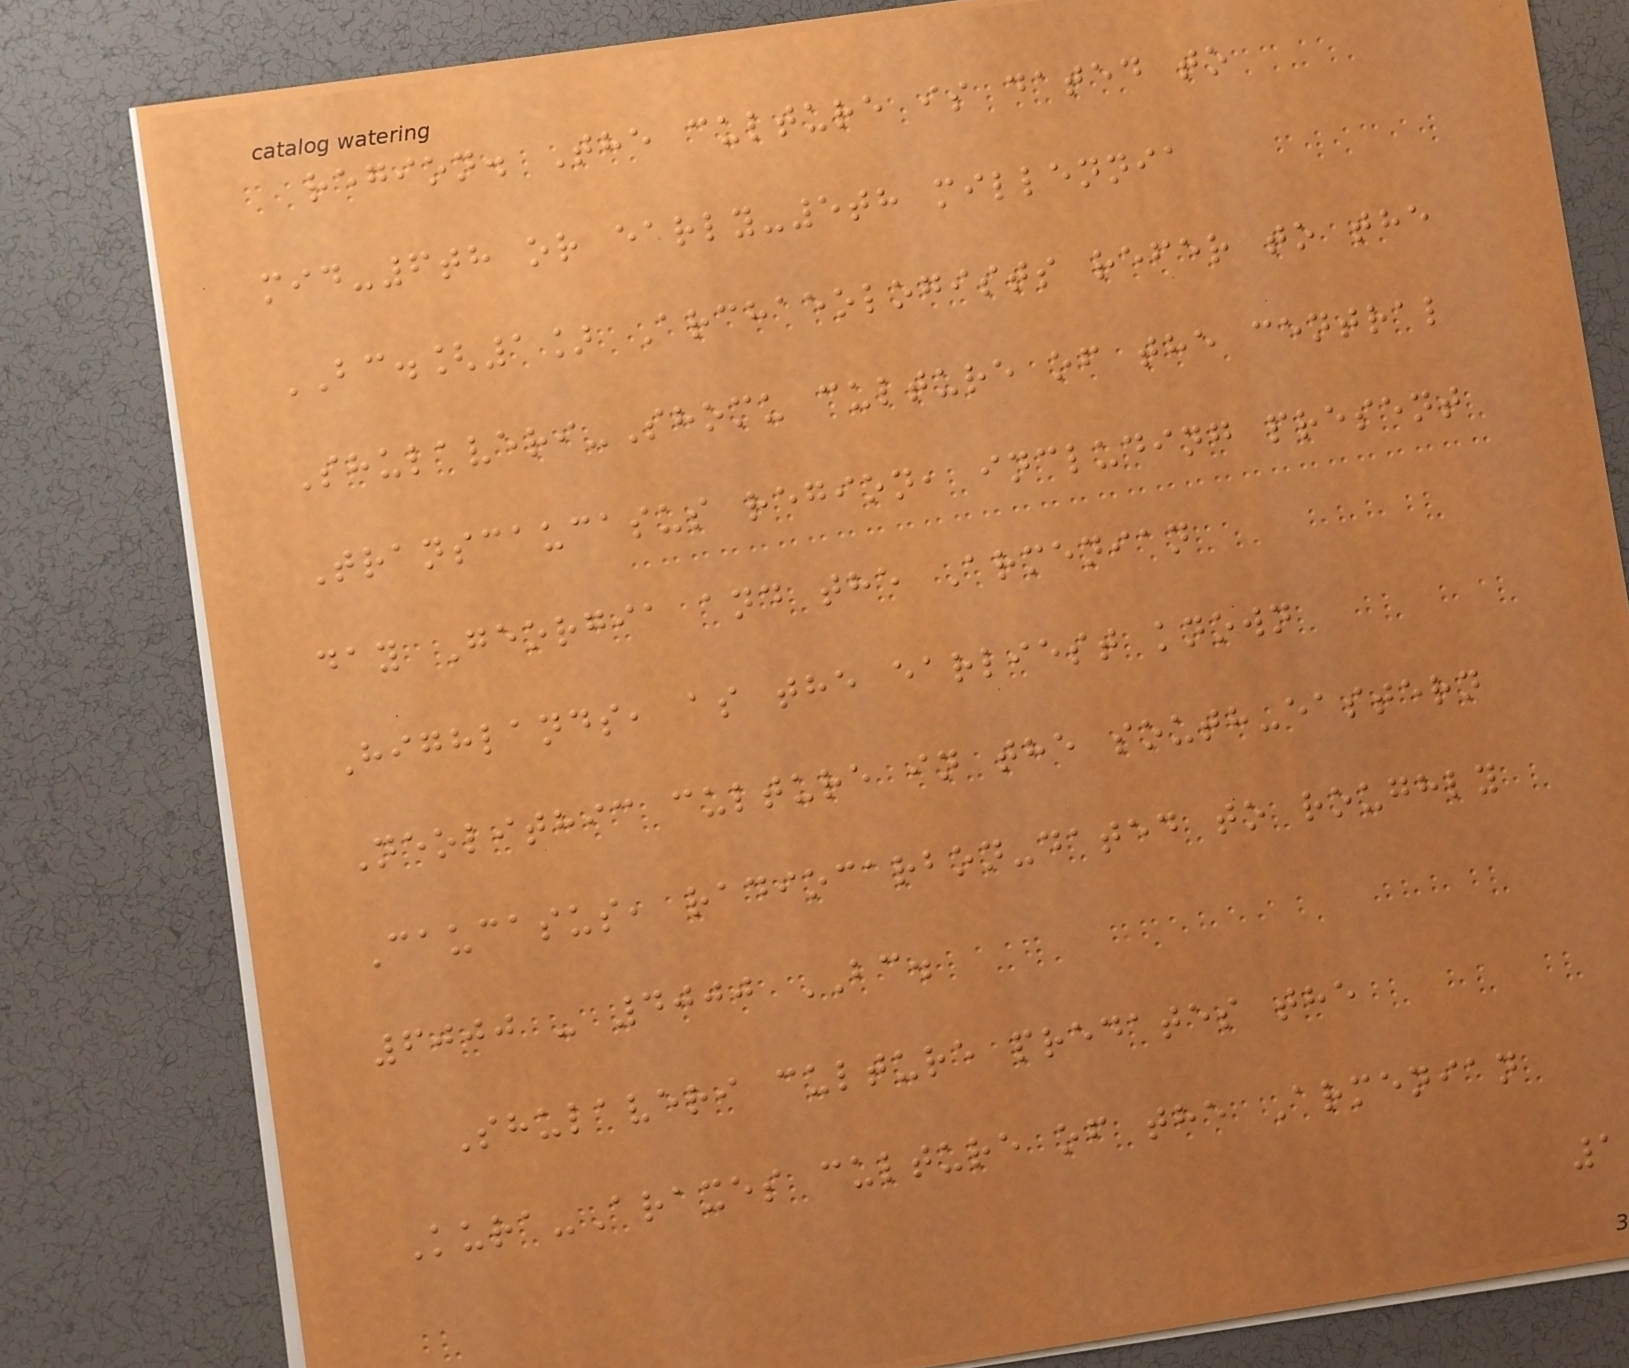region. The culture is dated to
mid-6th or early-5th millennia
BC.[1] Archaeologists refer to the
Shulaveri-Shomu culture of the central
Transcaucasus region, including present
day Georgia and the Armenian
Highlands, as the earliest known
Neolithic culture in the south-eastern
Caucasus, radiocarbon-dated to roughly
6000 - 4000 BC.
Shulaveri culture predates the
Kura-Araxes culture of the Armenian
1
